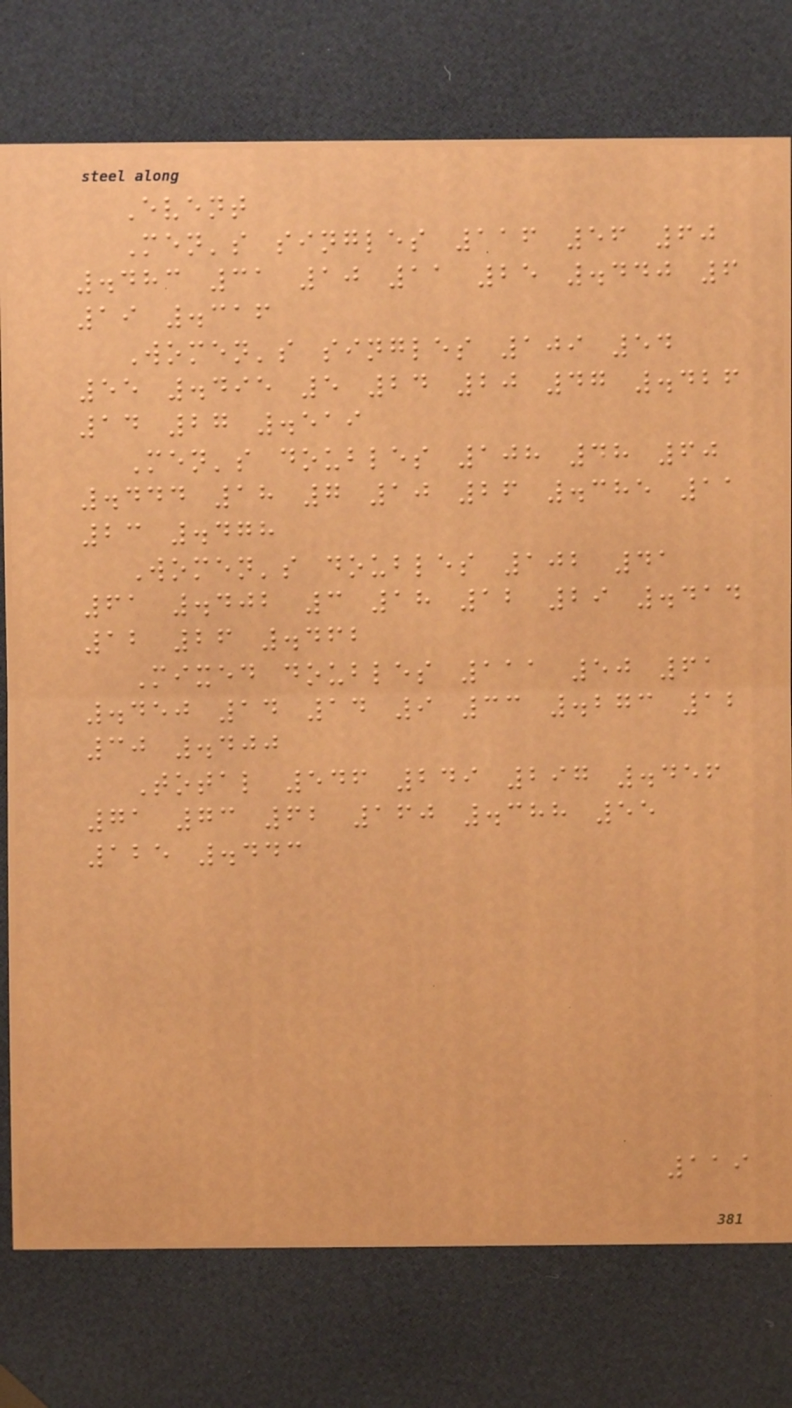Event
Men's singles 116 56 60
.483 31 10 11 25 .440 6
19 .316
Women's singles 109 54
55 .495 5 24 20 47 .426
14 27 .519
Men's doubles 108 48 60
.444 18 7 10 26 .385 11
23 .478
Women's doubles 102 41
61 .402 3 18 12 29 .414
12 26 .462
Mixed doubles 111 50 61
.450 14 14 9 33 .273 12
30 .400
Total 546 249 297 .456
71 73 62 160 .388 55
125 .443
119
